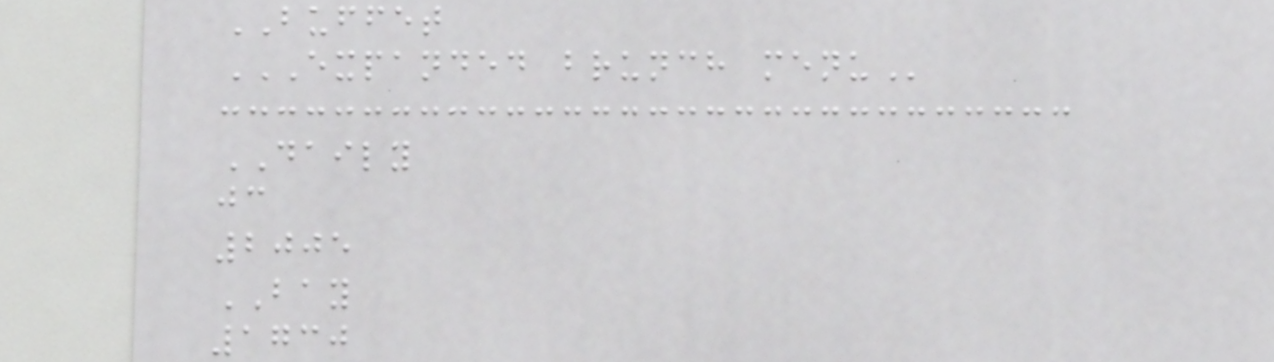BUFFET
EXPANDED BRUNCH MENU
DAILY
jc
2005
BAY
1730
